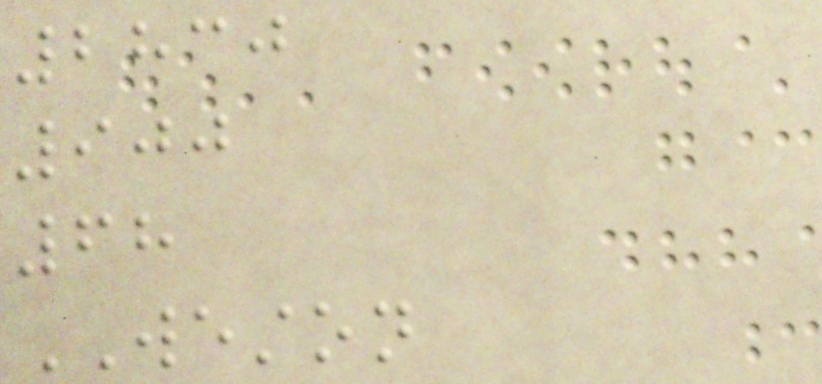2830
900
68
WESTON
